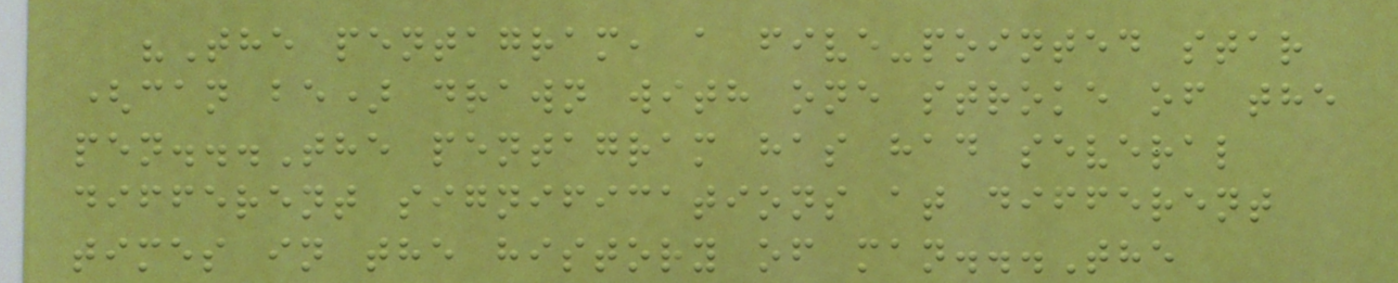"The pentagram, a five-pointed star
(can be) drawn with one stroke of the
pen...The pentagram has had several
different significations at different
times in the history of man...The
